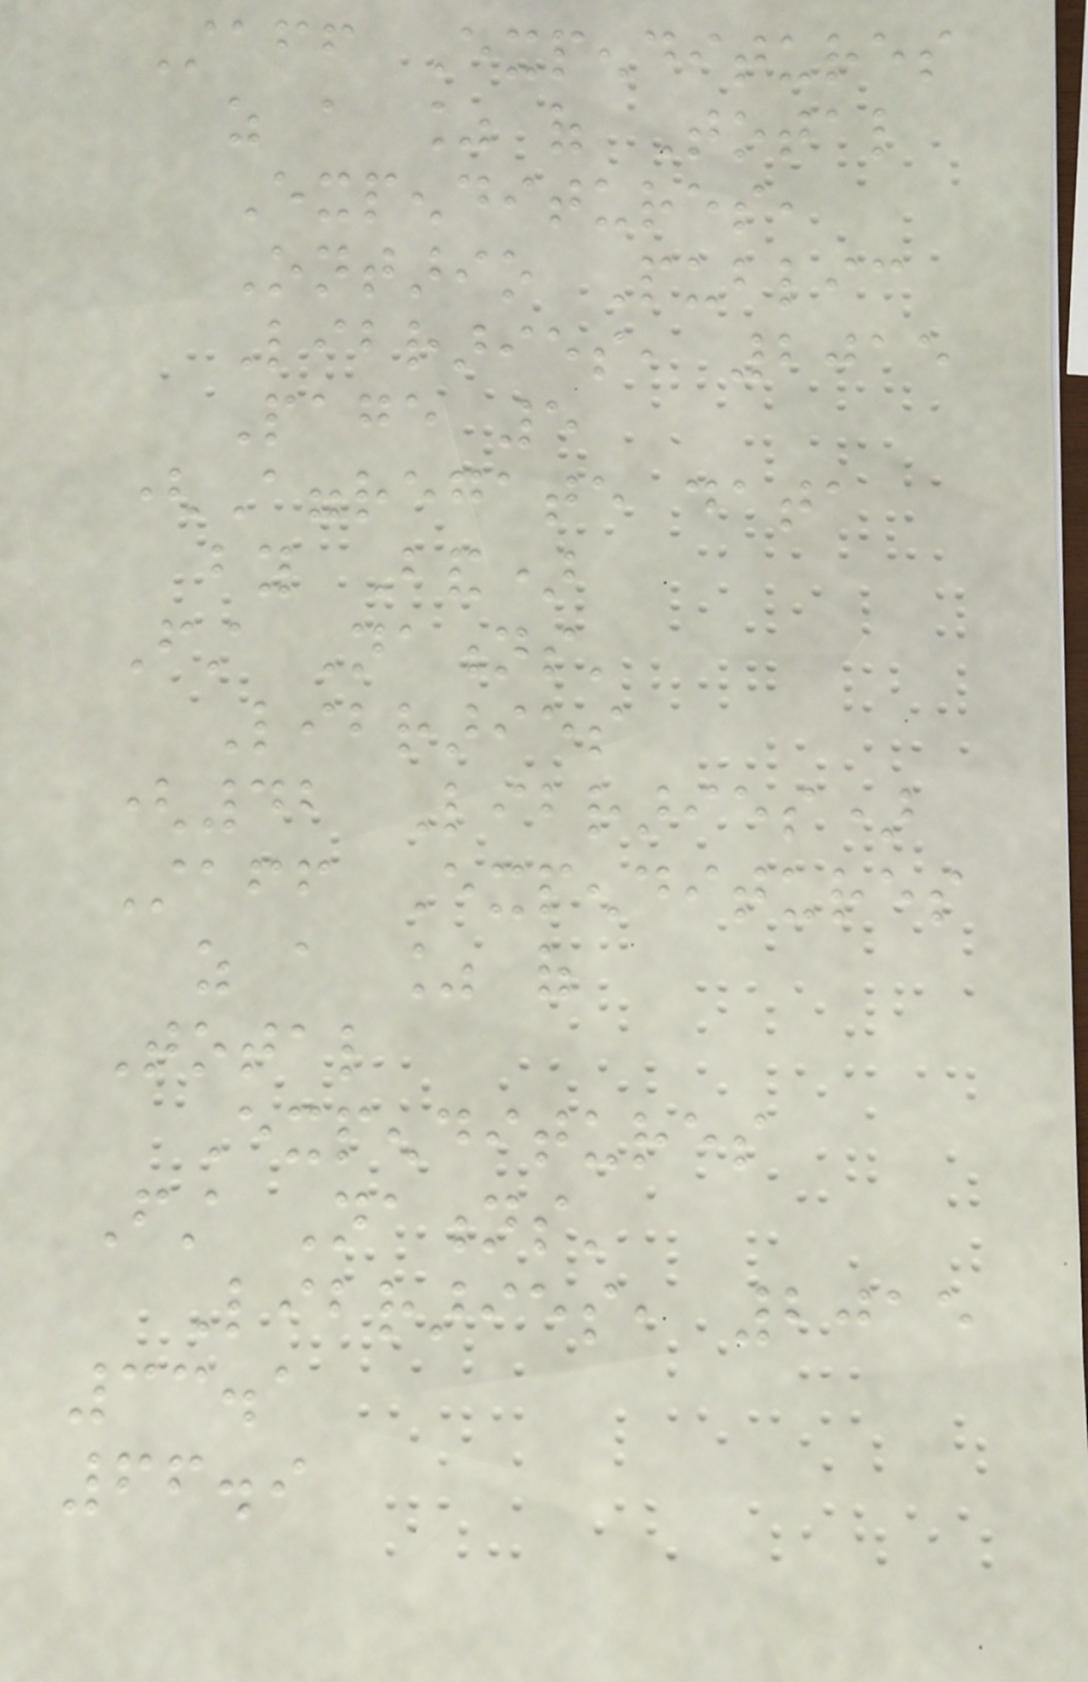Staff Expenditures
as a % of Total
Expenditures,
Ontario Public
Libraries, 2015
Page 5
(Aggregate data
by Band)
First Nations'
Libraries
(42 Libraries)
Staff Expenditures
as a % of
Total
Expenditures
First Nations'
Libraries, 2015
33.1
66.9
